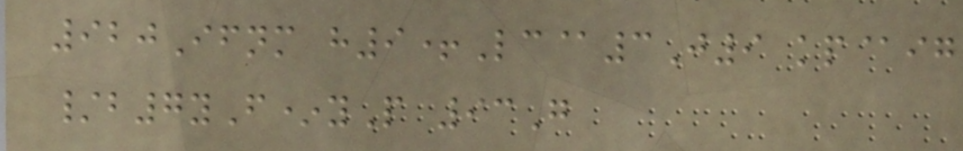920Ifnm h9+Lc@3J9 kp@ig
/b7yF*yP 93G
